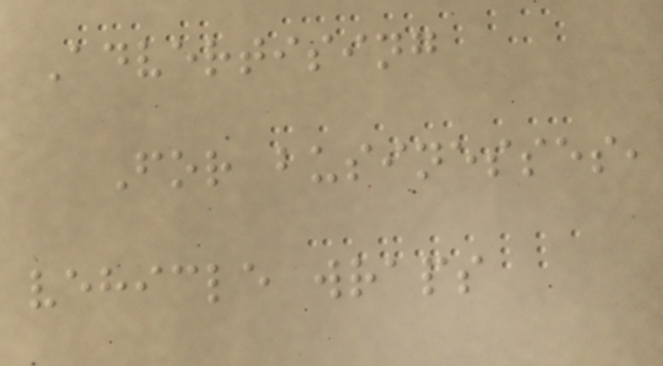Advertising
For businesses,
vehicle wraps
